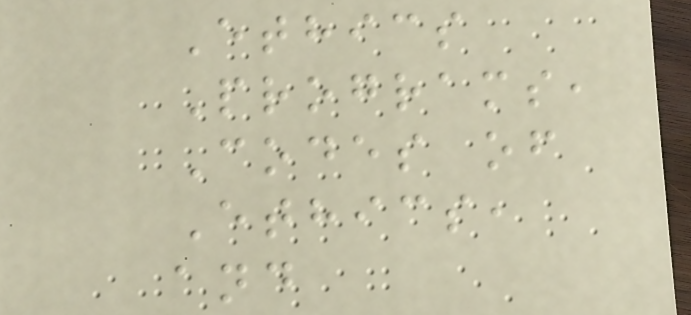Ethics
Programs,
Codes of
Ethics,
and
